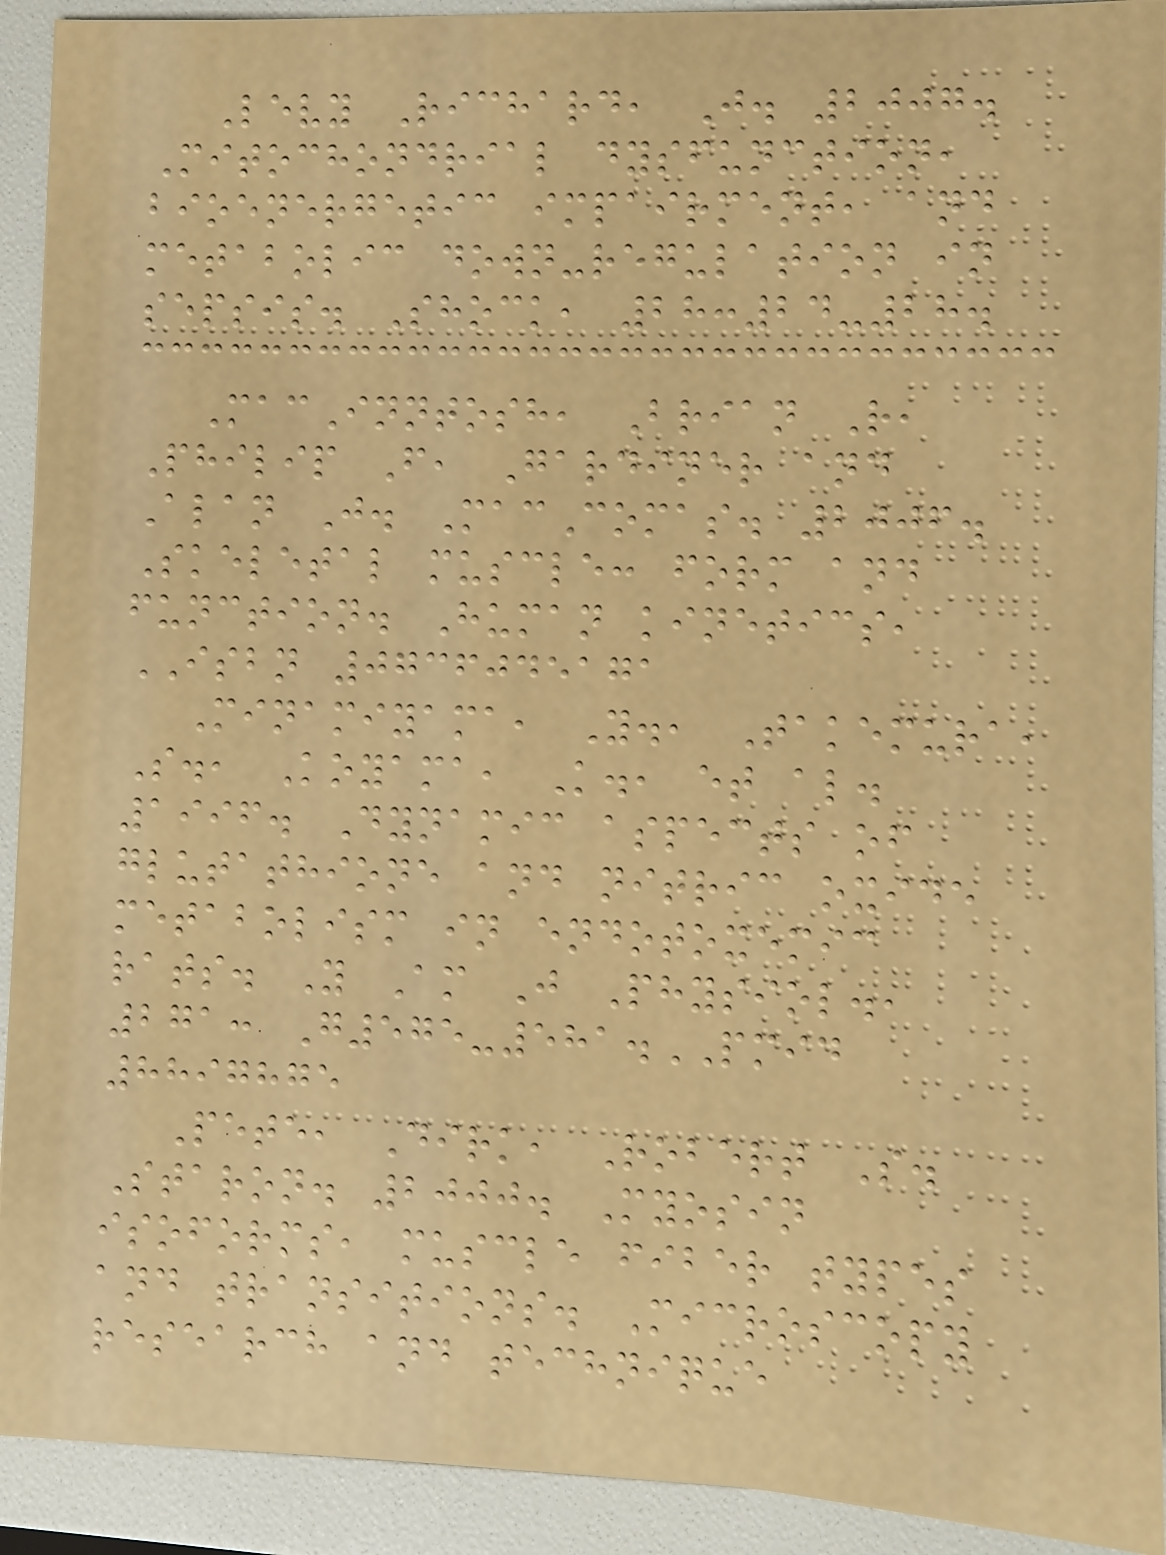Levy Richard, J. 2007.
Mitochondrial dysfunction,
bioenergetic impairment, and
metabolic down-regulation in
sepsis. Shock, 28:24-28.
MacInntosh, Brian R,
Philip F, Gardiner and
Alan J. MacComas. 2006.
Skeletal muscle: form and
function. Human kinetics,
ISBN 0736045171
Minamiyama, Y., Takemura,
S., Koyama, K., et al.
1996. Dynamic aspects of
glutathione and nitric oxide
metabolism in endotoxemic
rats. Y Am J Physiol.,
271: G575-581.PMID
8897875
Pete, Dirk, Robert S.
Staron. 2000. Myosin
isoforms, muscle fiber types
and transitions. Microscopy
research and technique
